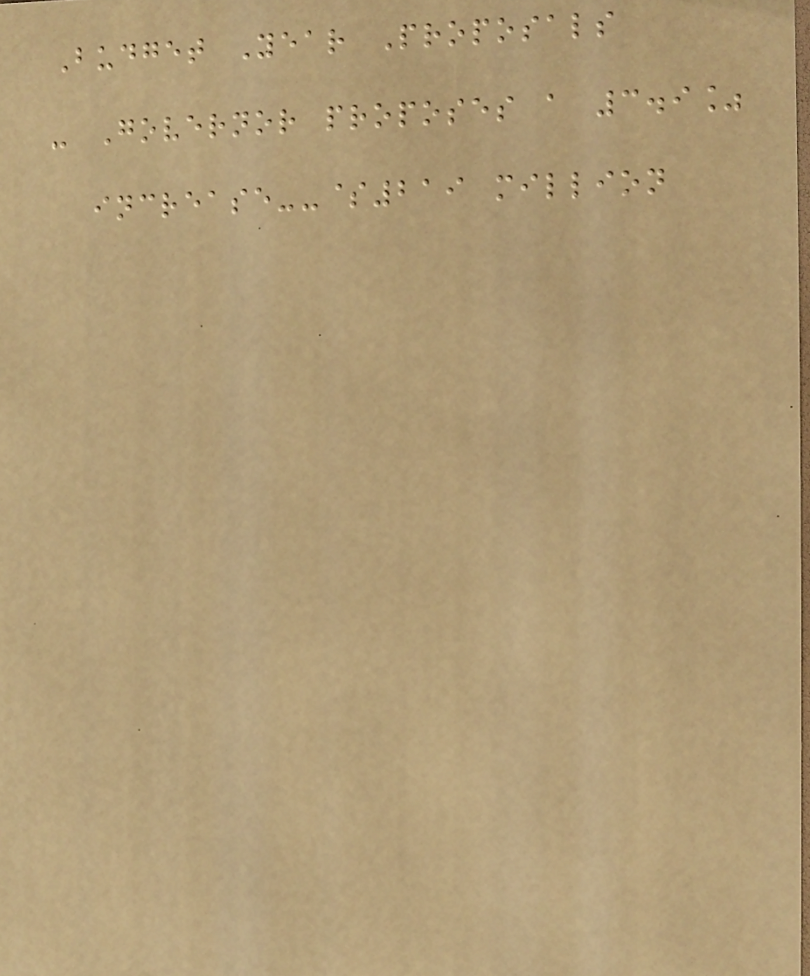Budget Year Proposals
- Governor proposes a 3.9%
increase--$219 million
